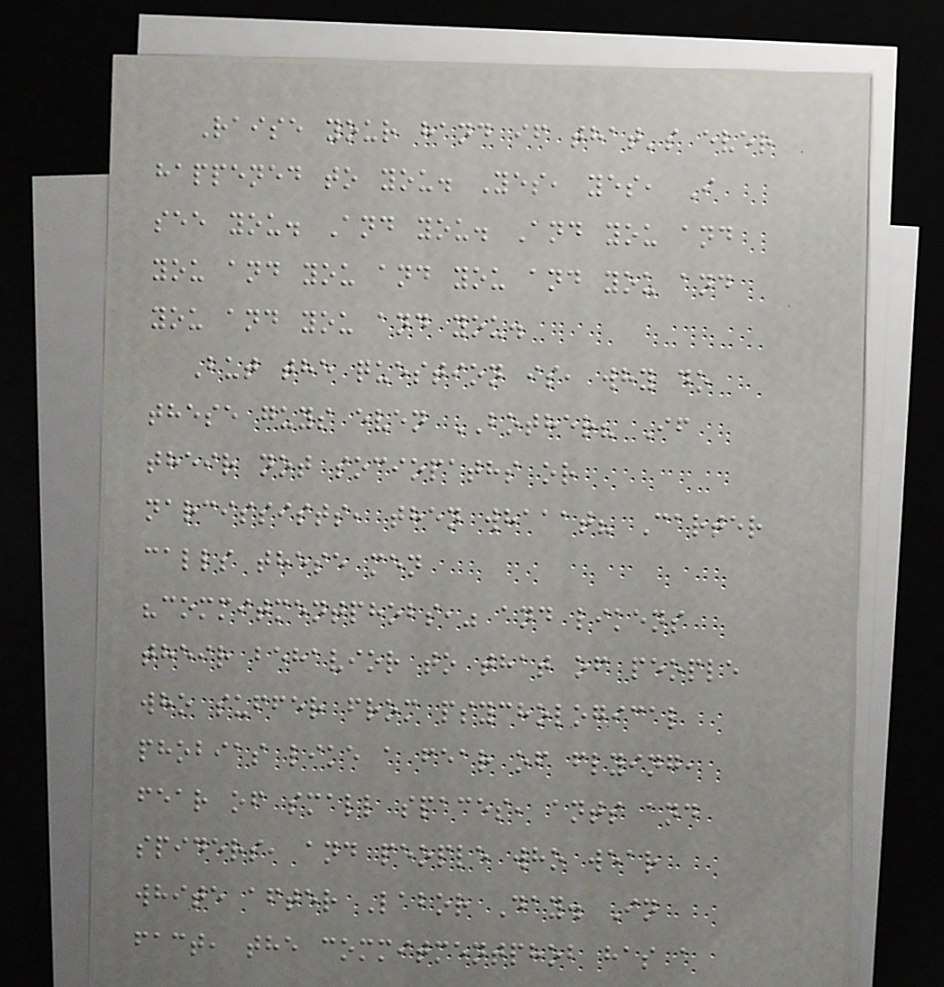Raise your hand if that's ever
happened to you. Yes, yes, I
see you. And you. And you and
you and you and you and you and
you and you and you.
But the question is, why do
these guys even BOTHER? If
their not sociopaths or
narcissists, then whaaat? Carter
calls these men
"commitmentphobs," and likens
their behavior to that of people
who suffer from psychological
phobias like a fear of flying,
fear of small spaces, ants and
spiders, and people who wear
white after Labor Day. In
fact, the commitmentphob has a
